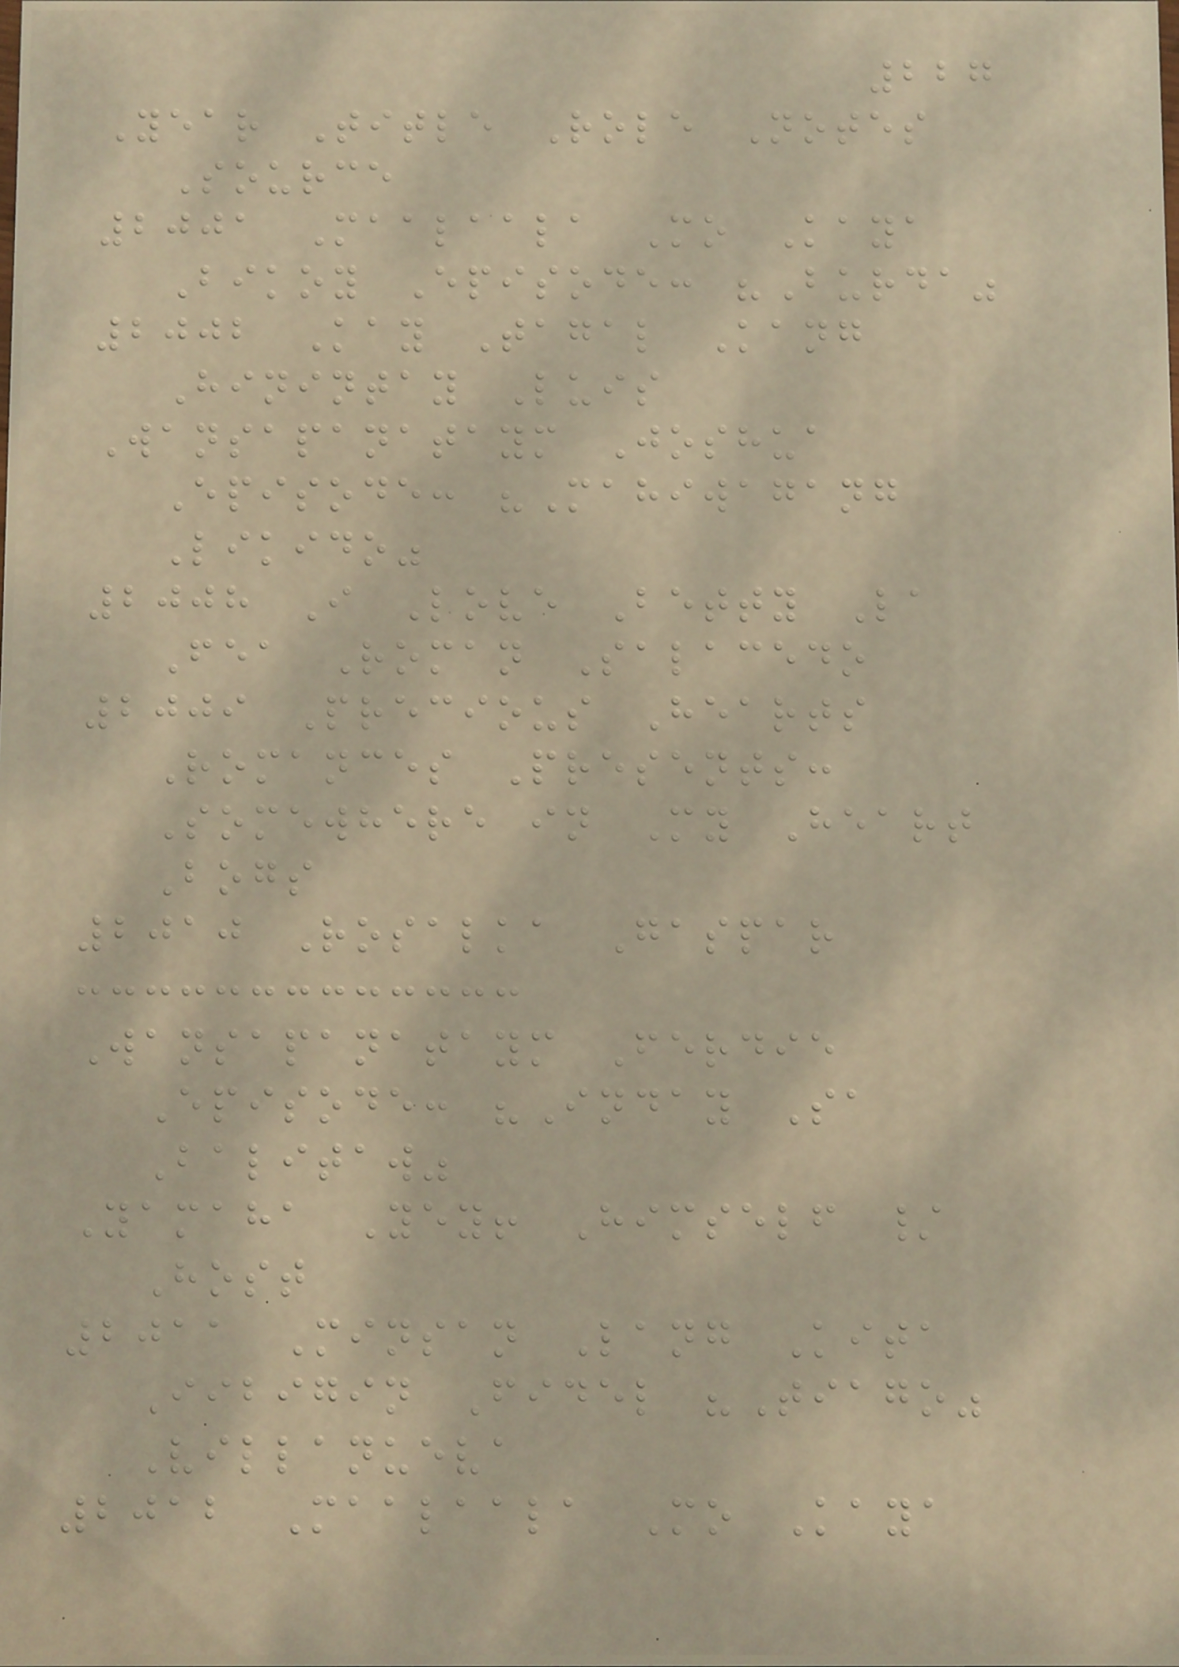227
Year Title Role Notes
Source
2001 Maalaala Mo Kaya
Bikoy Episode: "Burda"
2002 Kay Tagal Kang
Hinintay Luis
Wansapanataym Joshua
Episode: "Mahiwagang
Likido"
2008 I Love Betty La
Fea Roman Salacedo
2009 Precious Hearts
Romances Presents:
Somewhere in My Heart
Bogs
2010 Rosalka Gaspar
Wansapanataym Ferdie
Episode: "Inday Sa
Balitaw"
Yamaha Yey! Himself /
Host
2011 Minsan Lang Kita
Iibigin Fidel "Tiago"
Villanueva
2012 Maalaala Mo Kaya
